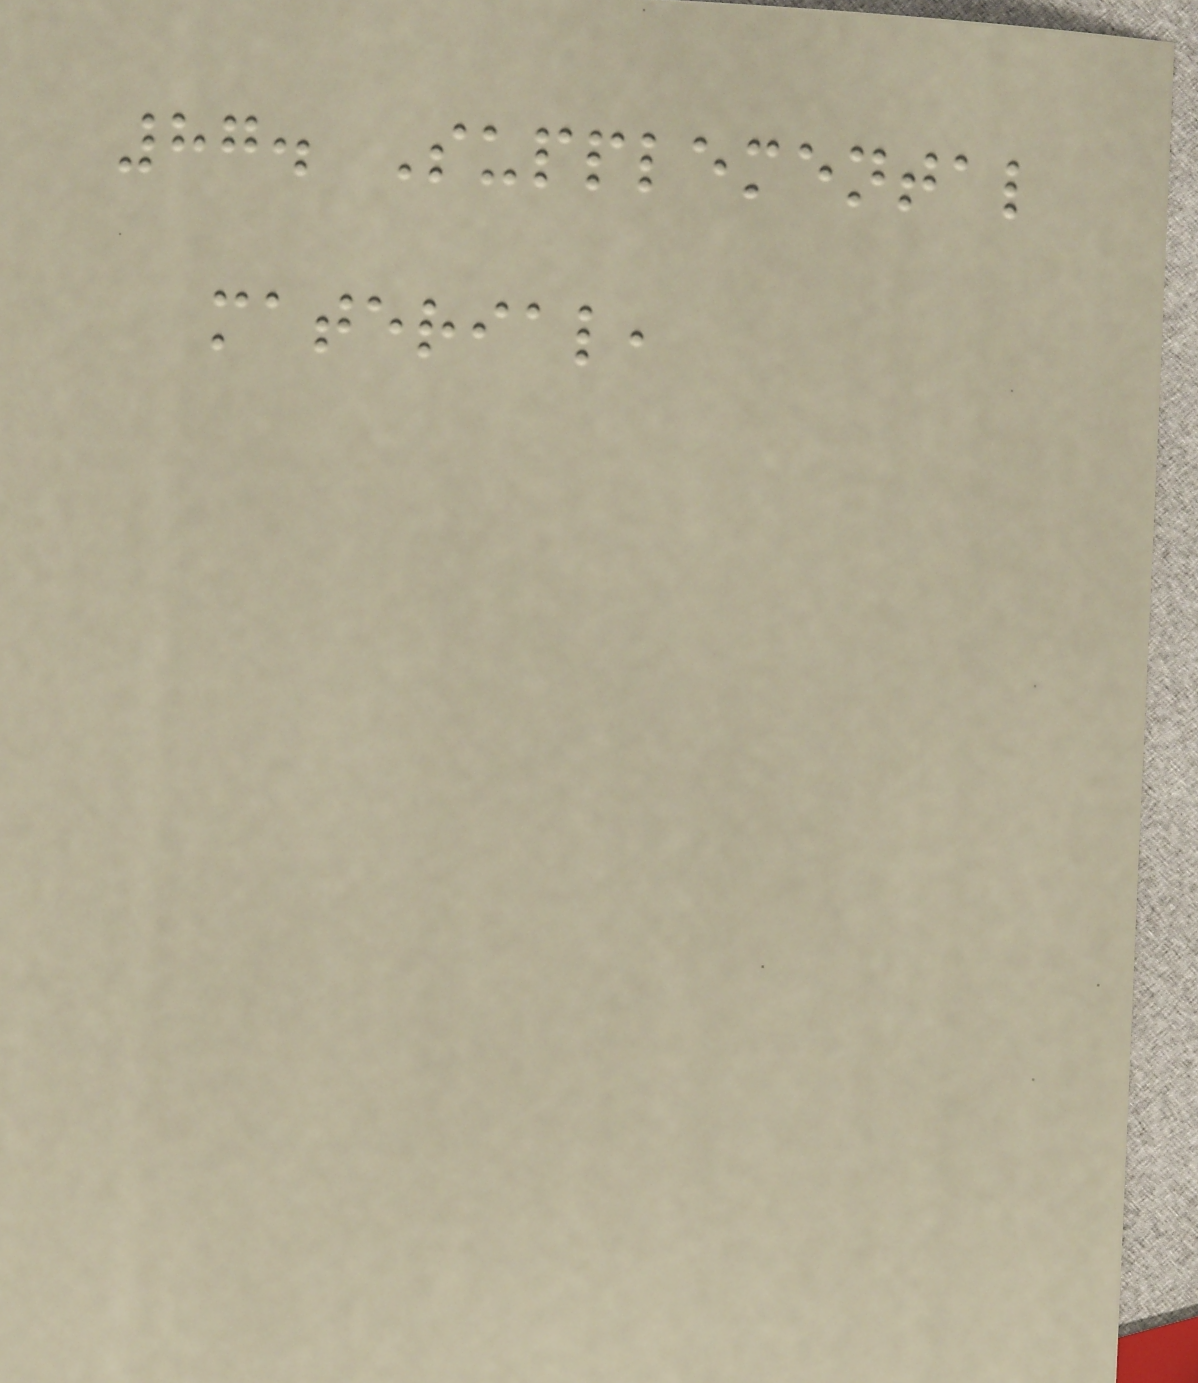87. Supplemental
material,
